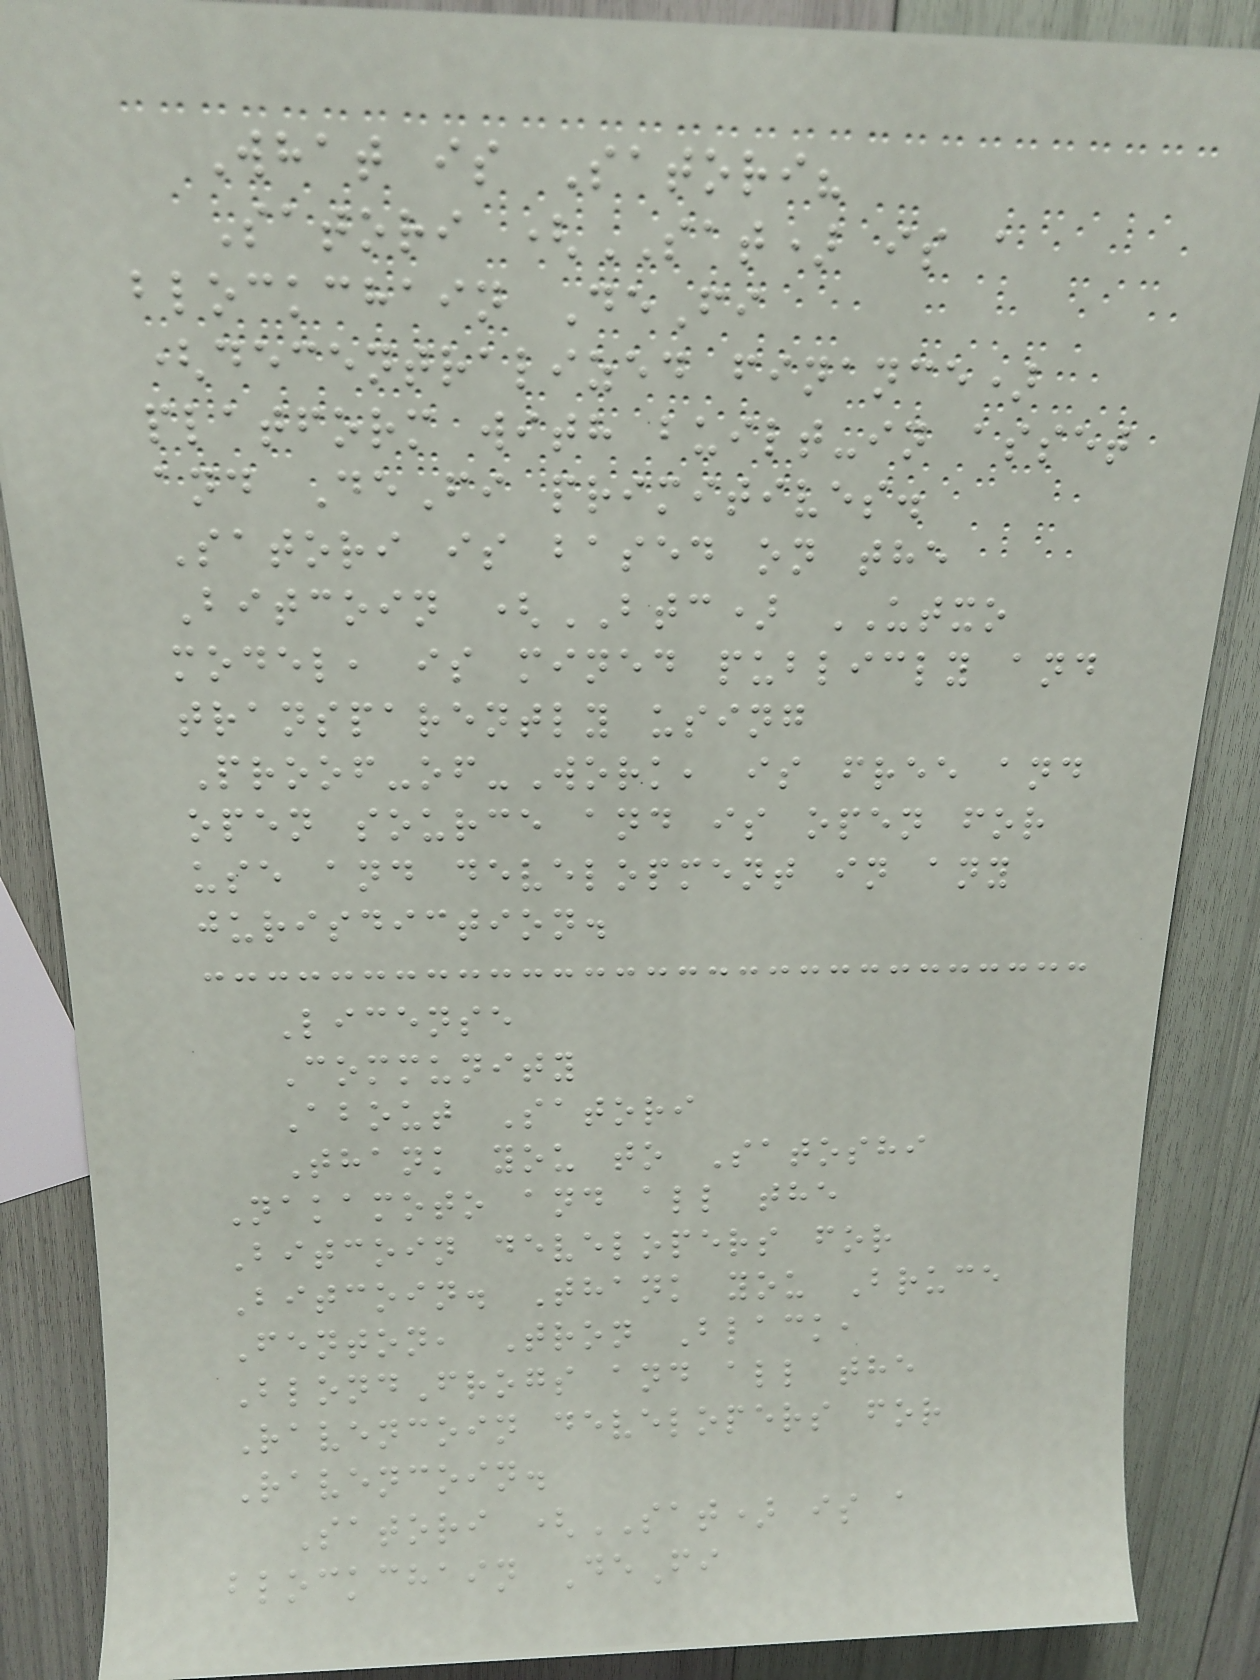What is Satori?
Satori (SAT) is a
blockchain DeFi
(decentralized finance)
platform with built-in asset
and DeFi primitives.
Satori is based on the
Bitcoin (BTC) UTXO
model, is mined publicly and
transparently using
Proof-of-Work, is free and
open source and is open for
use and development in any
jurisdiction.
License
Community
About Satori
Thank you to Satoshi
Nakamoto and all the
Bitcoin developers for
Bitcoin. Thank you Bruce
Fenton, Tron Black,
BlondFrogs and all the
Ravencoin developers for
Ravencoin.
Satori (SAT) is a
blockchain DeFi
